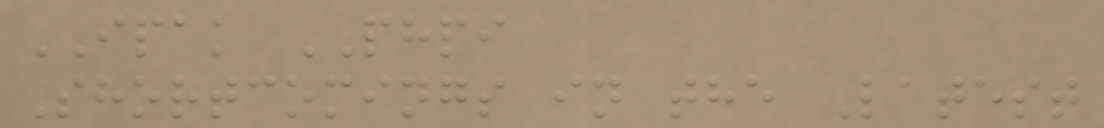IPAK PHPI
Shortcomings in the Latest
